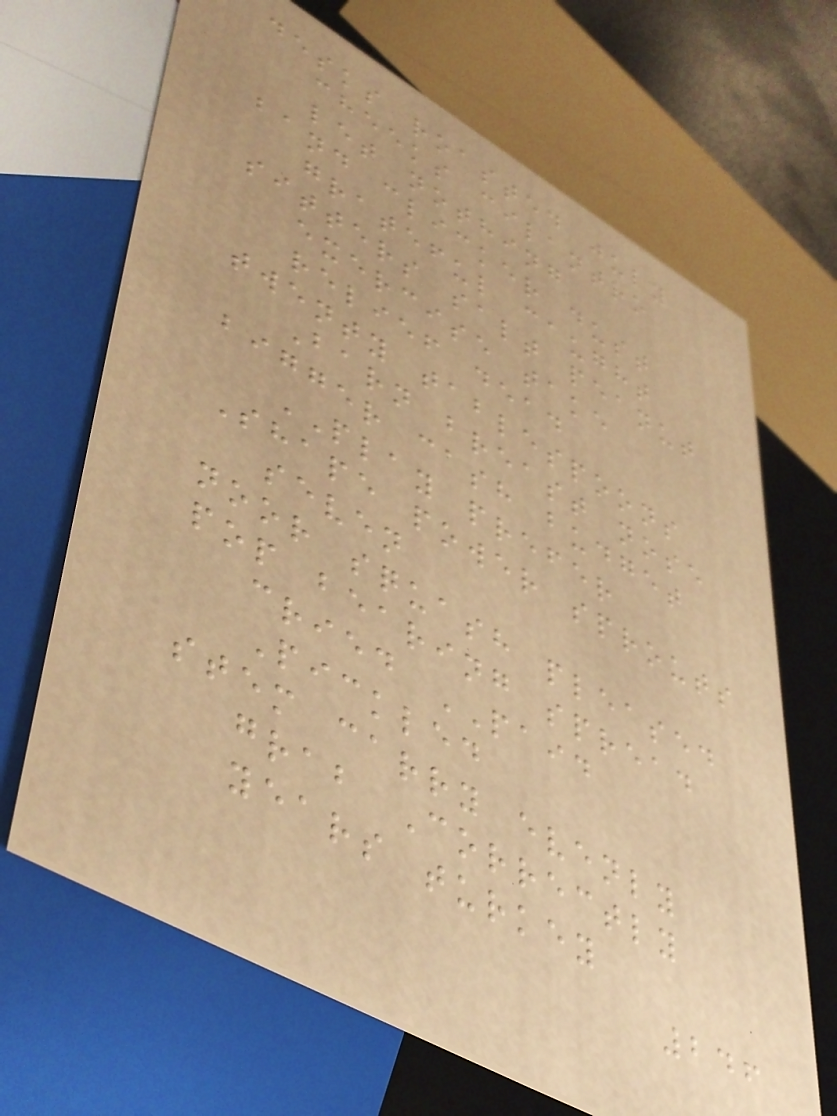desks roasted july
cheeks cilantro
let nothing
band clicker dust
grateful caught
sitters salt peanut
exercise take
relief dead
twenty tablespoons
Barn breast nose
bigger cash budget
PLAY prefer
Shape power sprouts
seven
noor squash pleased
pop bearing spread
cried PAID
Pickled
stem carry evenly
grab Correctly
years turkey
246
